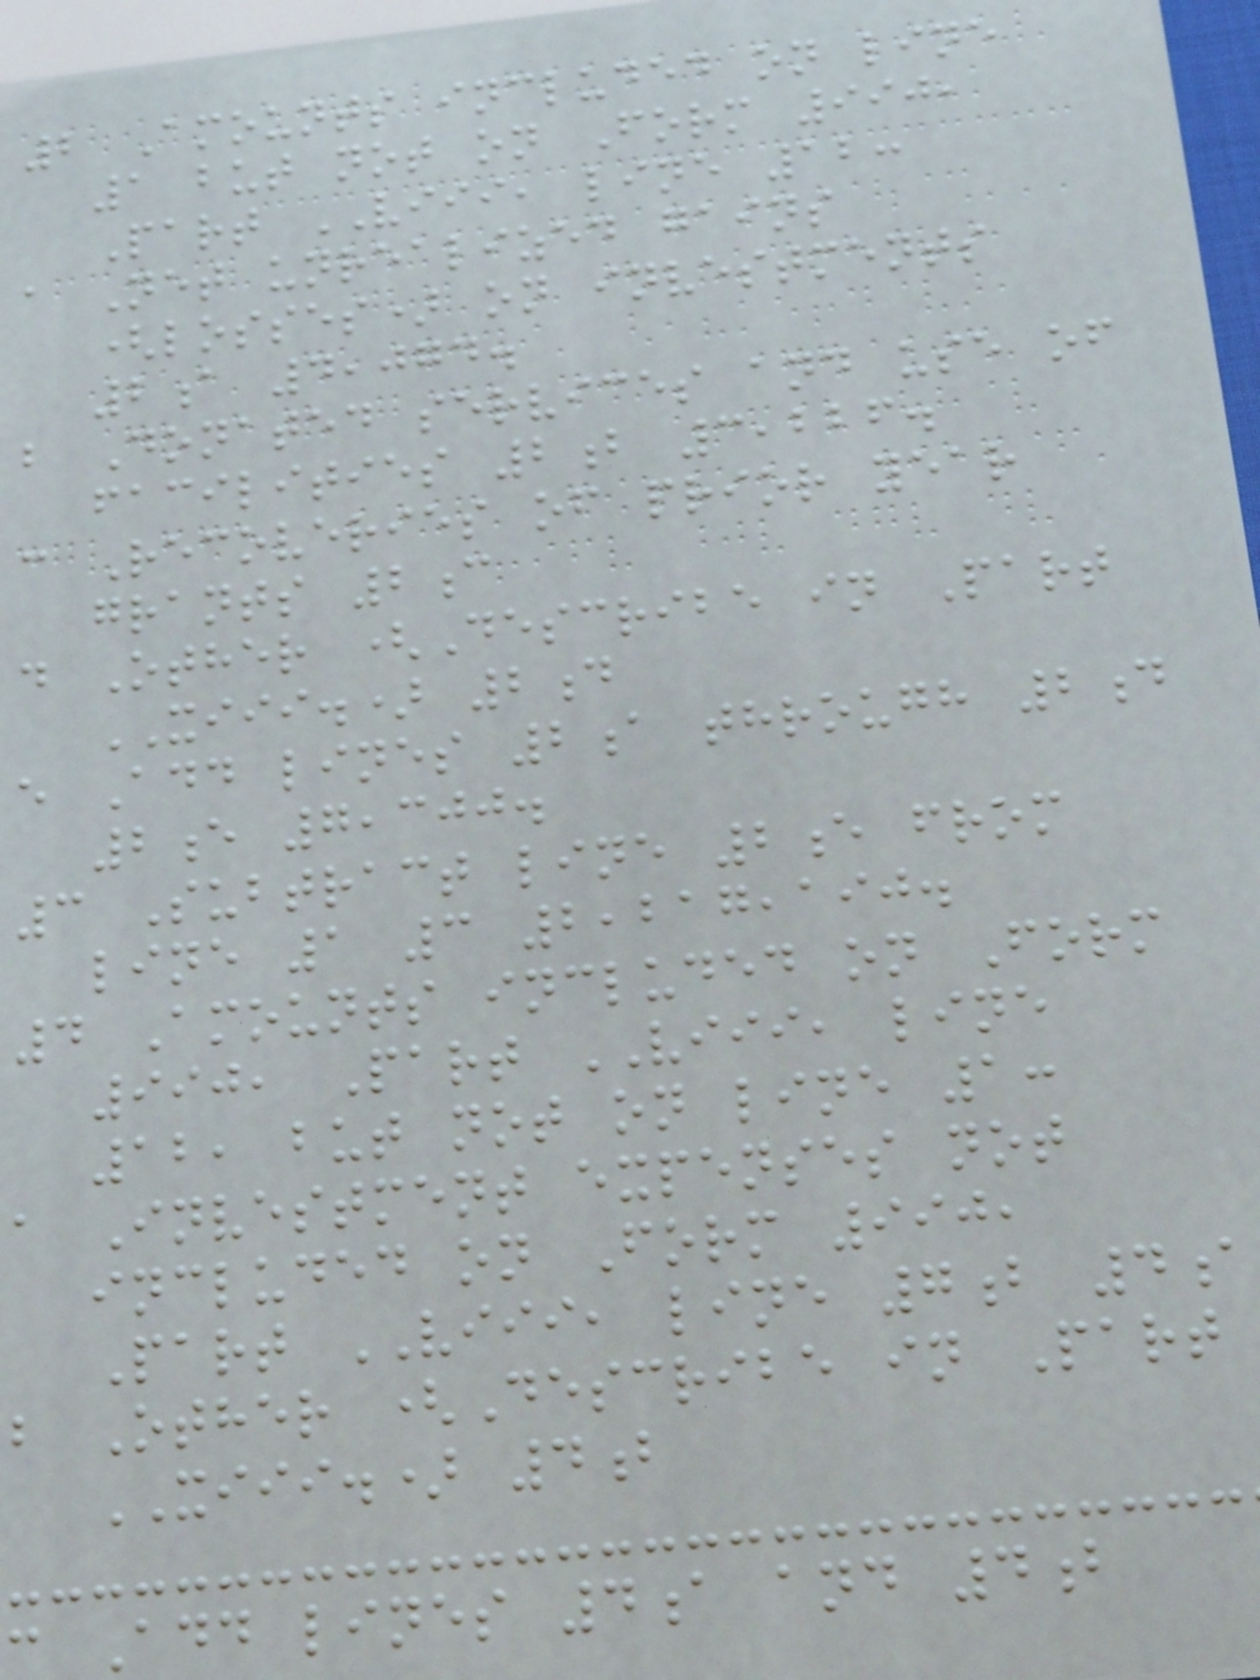2 Amounts included on line
1 but not on Form 990,
Part VIII, line 12:
a Net unrealized gains
(losses) on investments
2a 4,074.
b Donated services and use of
facilities 2b 3,226.
c Recoveries of prior year
grants 2c
d Other (Describe in Part
XIII.) 2d
e Add lines 2a through 2d
2e 7,300.
3 Subtract line 2e from
line 1 3 2,217,190.
4 Amounts included on Form
990, Part VIII, line
12, but not on line 1:
a Investment expenses not
included on Form 990,
Part VIII, line 7b 4a
b Other (Describe in Part
XIII.) 4b
Add lines 4a and 4b
